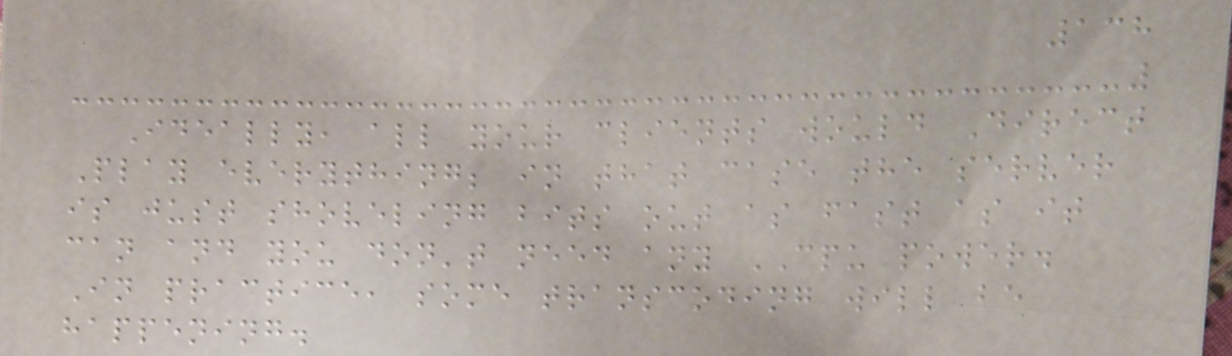138
Ideally, all your clients would Direct
Play everything; in that case the server
is just shoveling bits out as fast as it
can and you don't need any CPU power.
In practice, some transcoding will be
happening.
